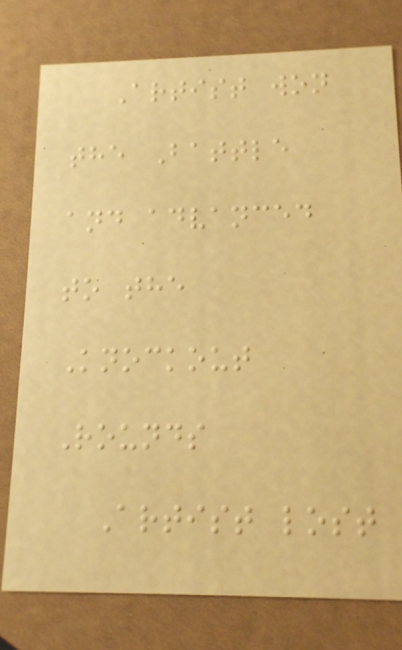Artist won
the Battle
and advanced
to the
Knockout
Rounds
Artist lost
